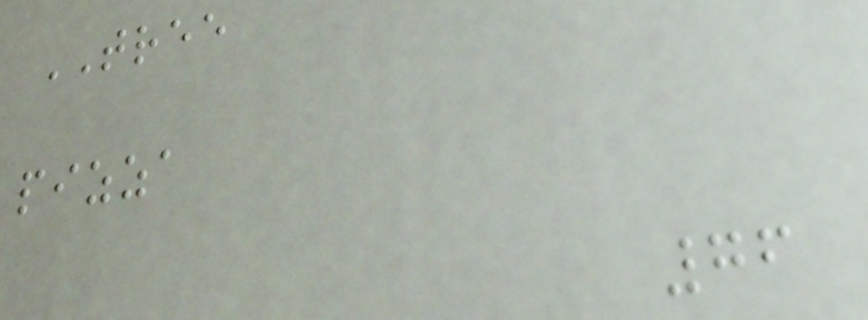TREE
pizza
76
